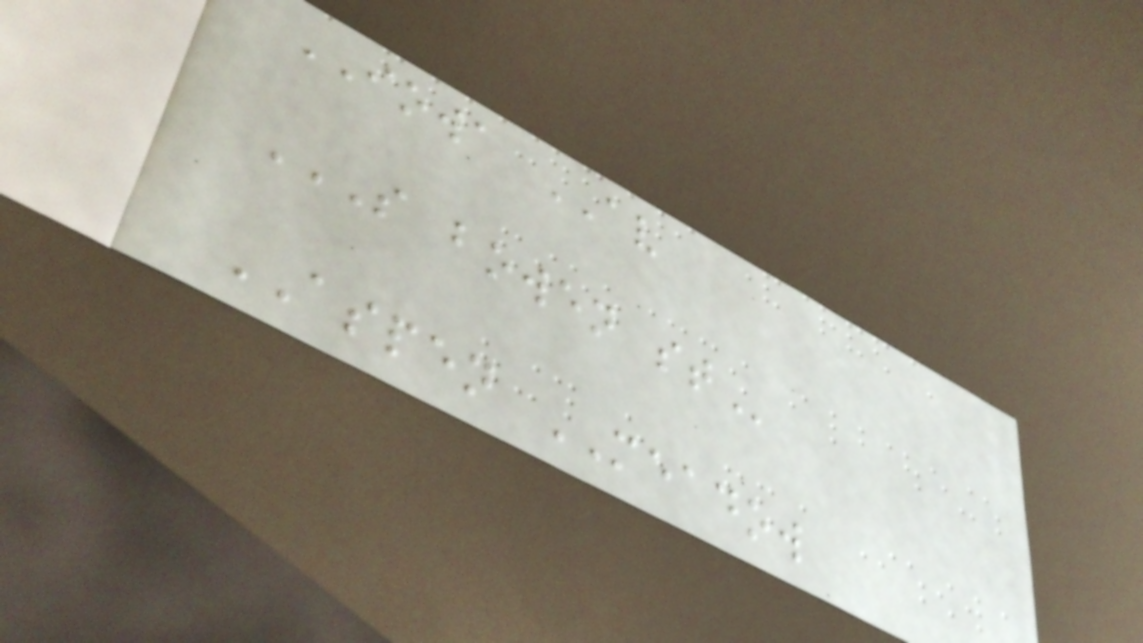IOWA AV
S BOWEN ST
ASPEN MEADOW
